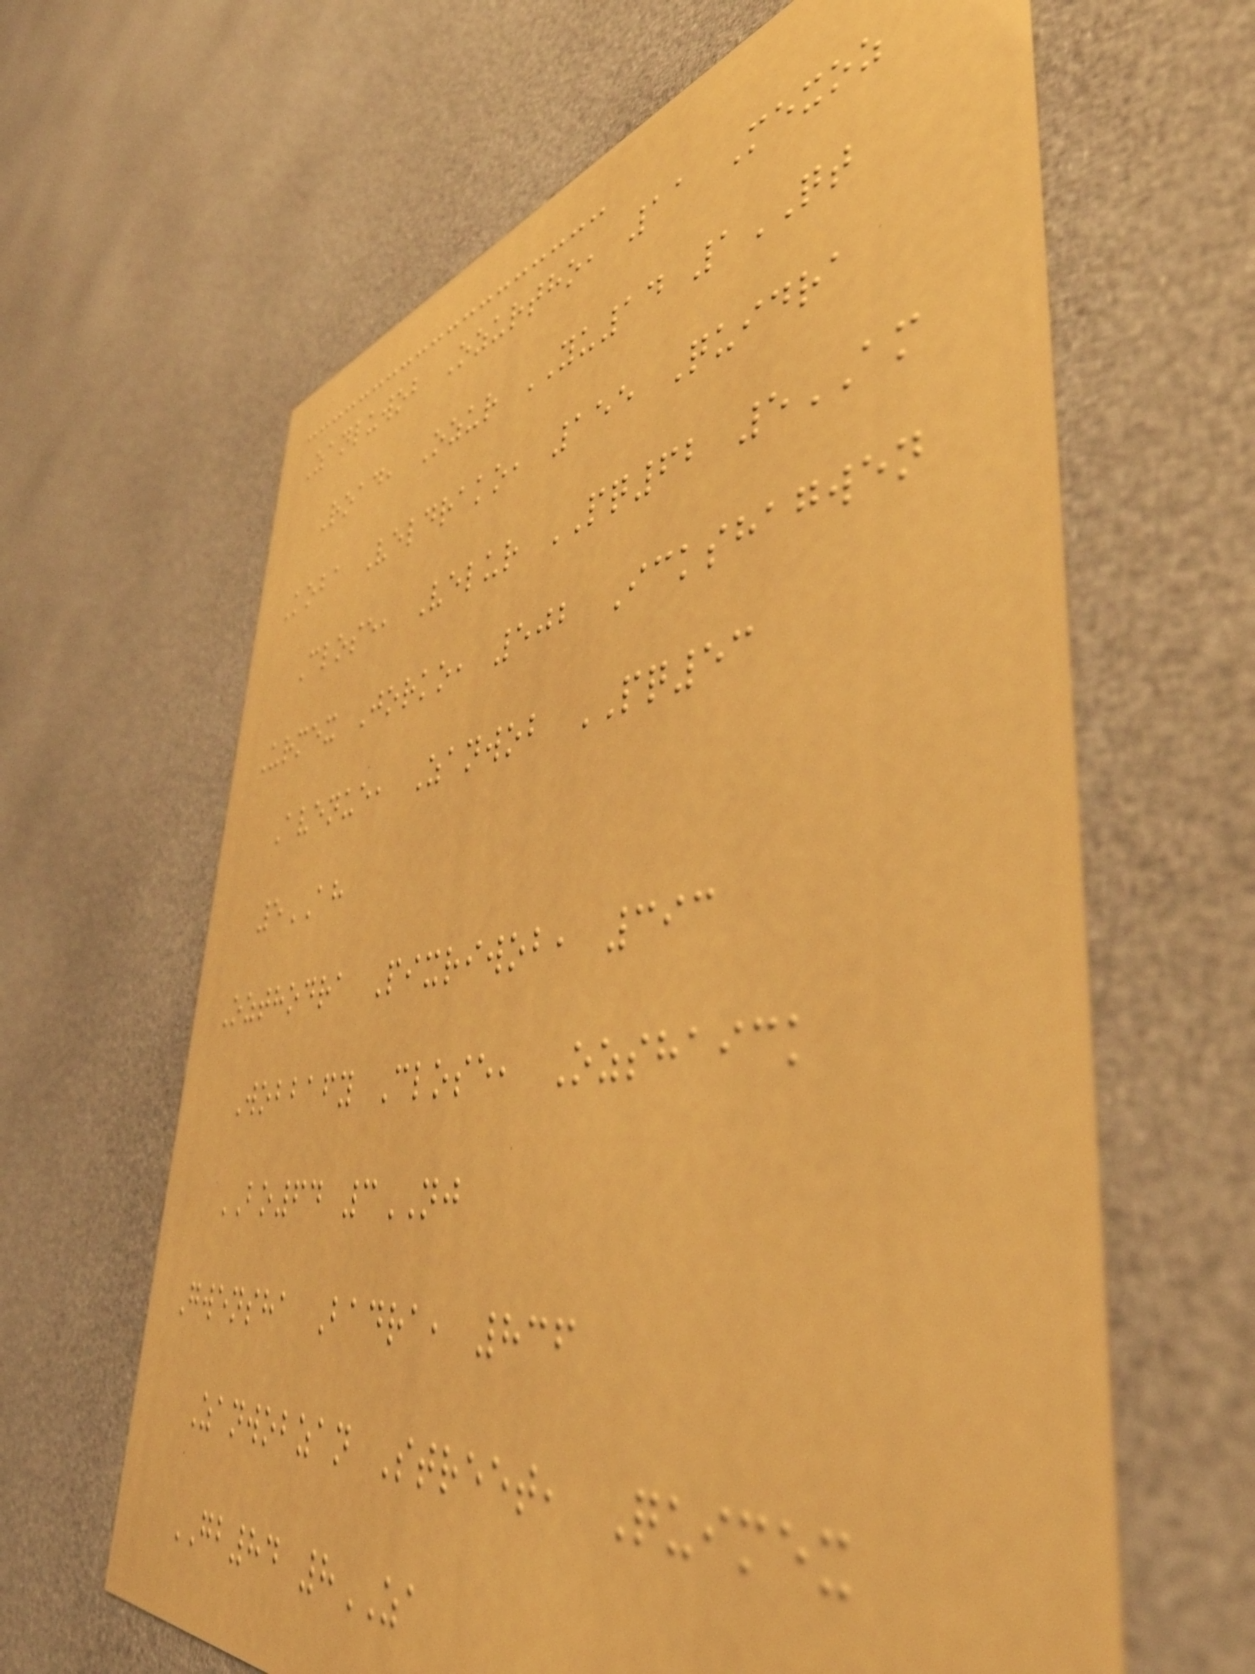Zanluwob Ozurtho, 11 Mexoz
Road, Ozur YU14 1QT
Koba Veldrako, 155 Quidra
Close, Velur PQ62 5AM
Urmex Jorko, 502 Ickshagwen
Avenue, Zanwob PQ53
5AH
Ozthodra Pixriwob, 393
Wobbafy Close, Ozshaick
BO64 3NJ
Gwensha Badra, 836
Zanwobzan Street, Quimex
GB84 8ZA
